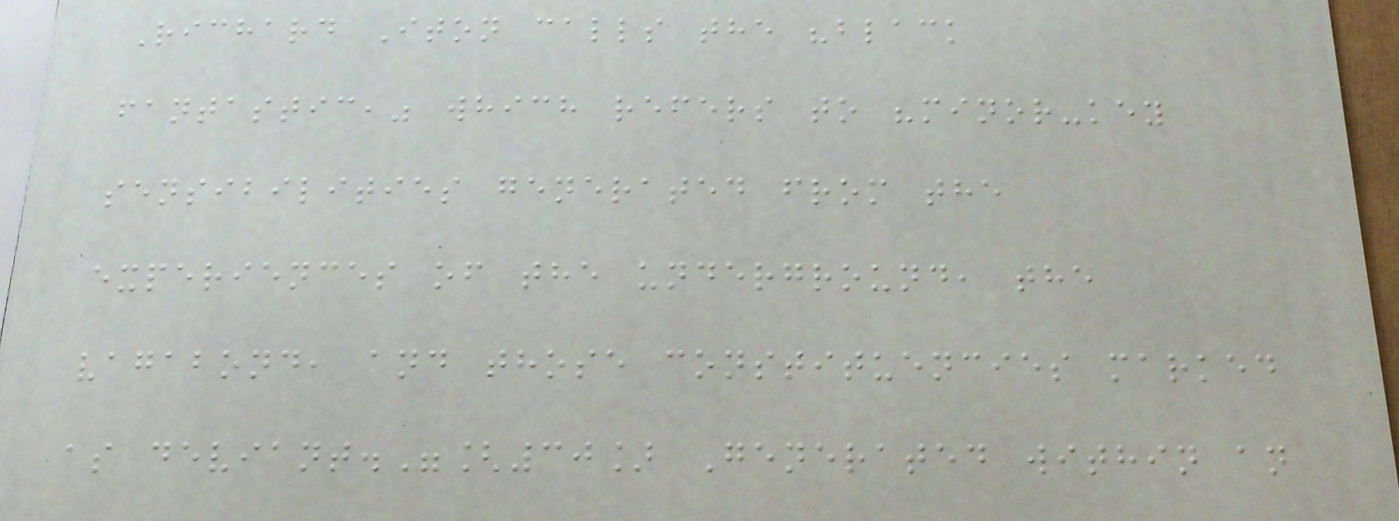Richard Iton calls the "black
fantastic," which refers to "minor-key
sensibilities generated from the
experiences of the underground, the
vagabond, and those constituencies marked
as deviant."[30] Generated within an
